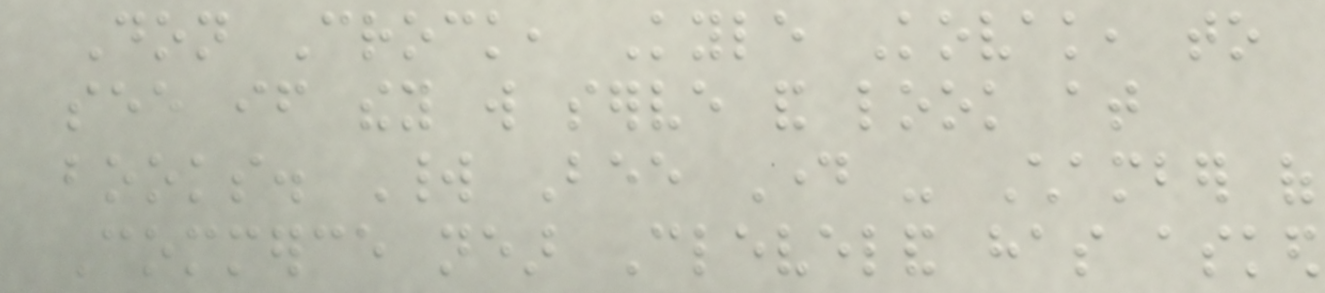Don Crock, Kyle Kovak, to
see if they will serve and look at
books. World Bee Day - Chamber of
Commerce near Cleveland has asked
